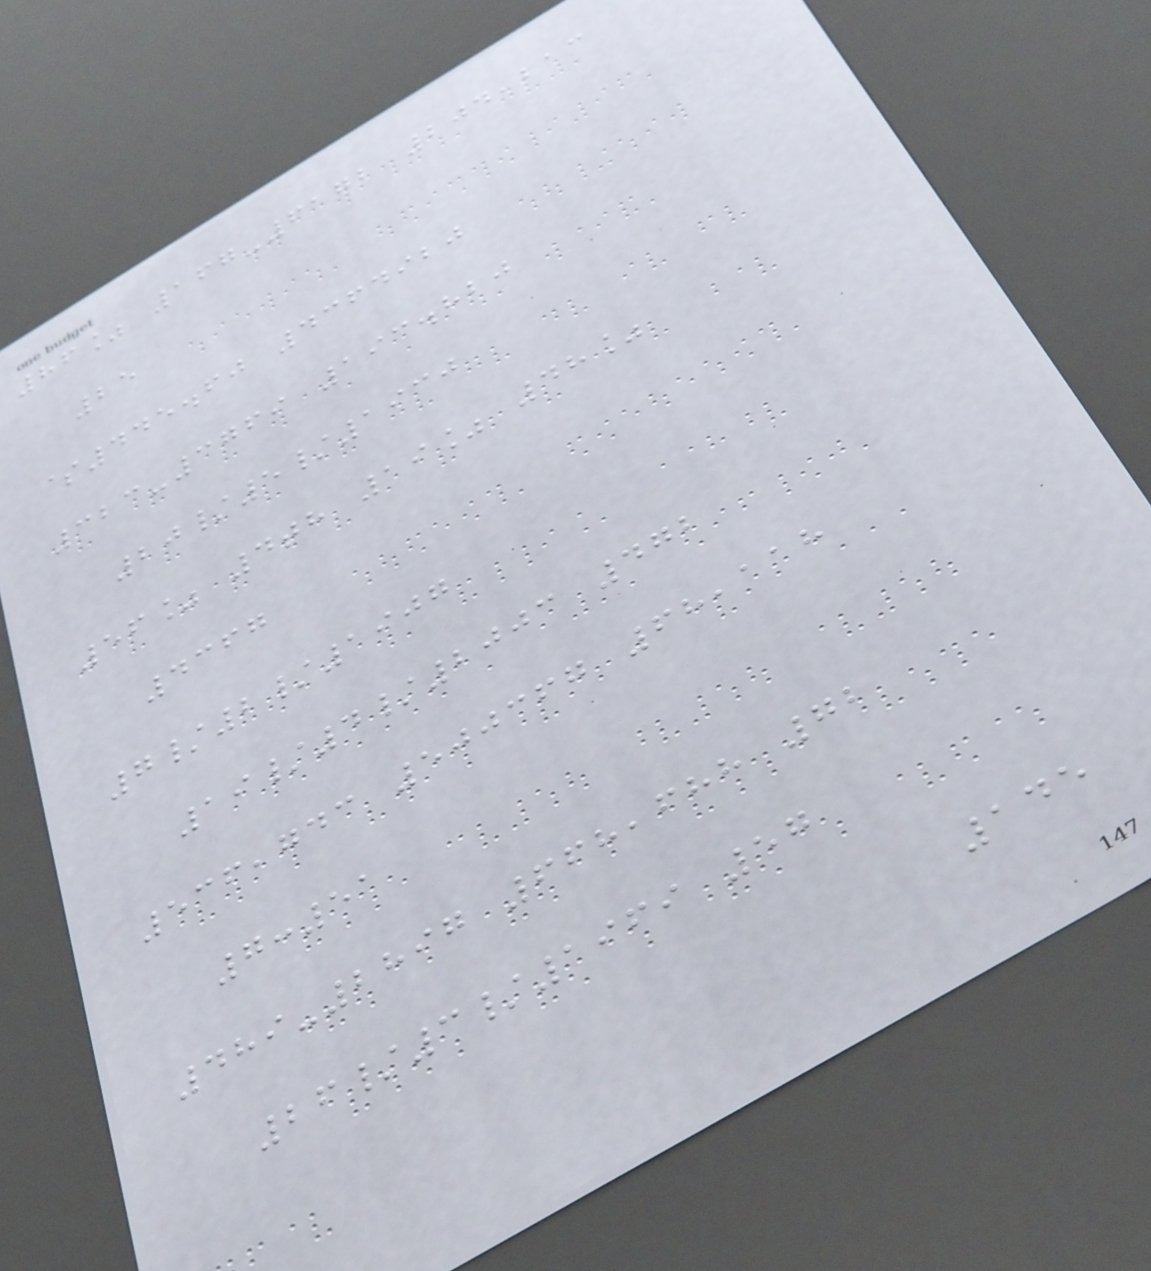86% 167-6172 204,213
25
$445.60 4364920
323-3769 193.820
20/5/1930
56% 4th 19% 48%
4367
7/2/1907
19/4/2003 472
536,743 500367 68,118
7:51
489-2897 668,688 72
26/3/1969 57
145
